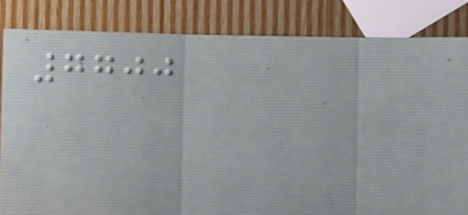7700
